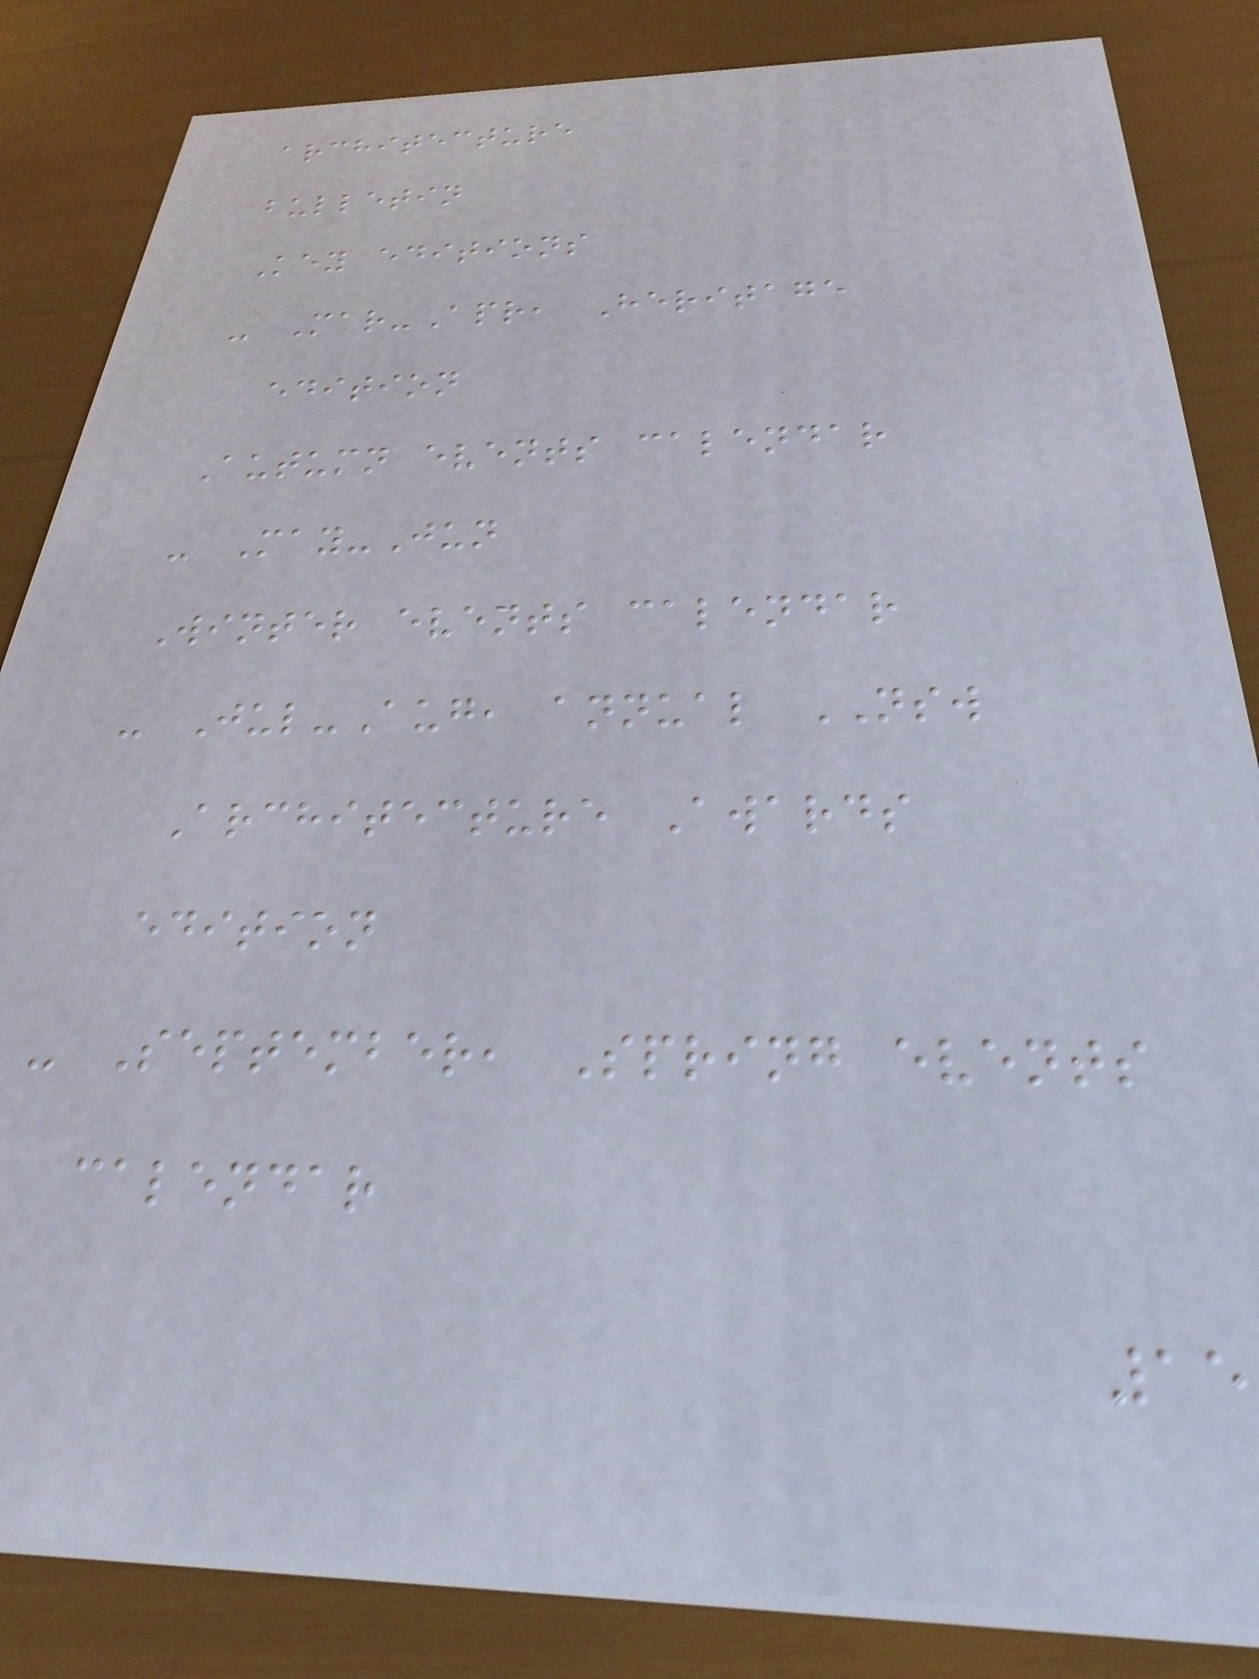architecture
bulletin
Key editions
- Mar-Apr, Heritage
edition
Autumn events calendar
- May-Jun
Winter events calendar
- Jul-Aug, annual NSW
Architecture Awards
edition
- September, Spring events
calendar
15
